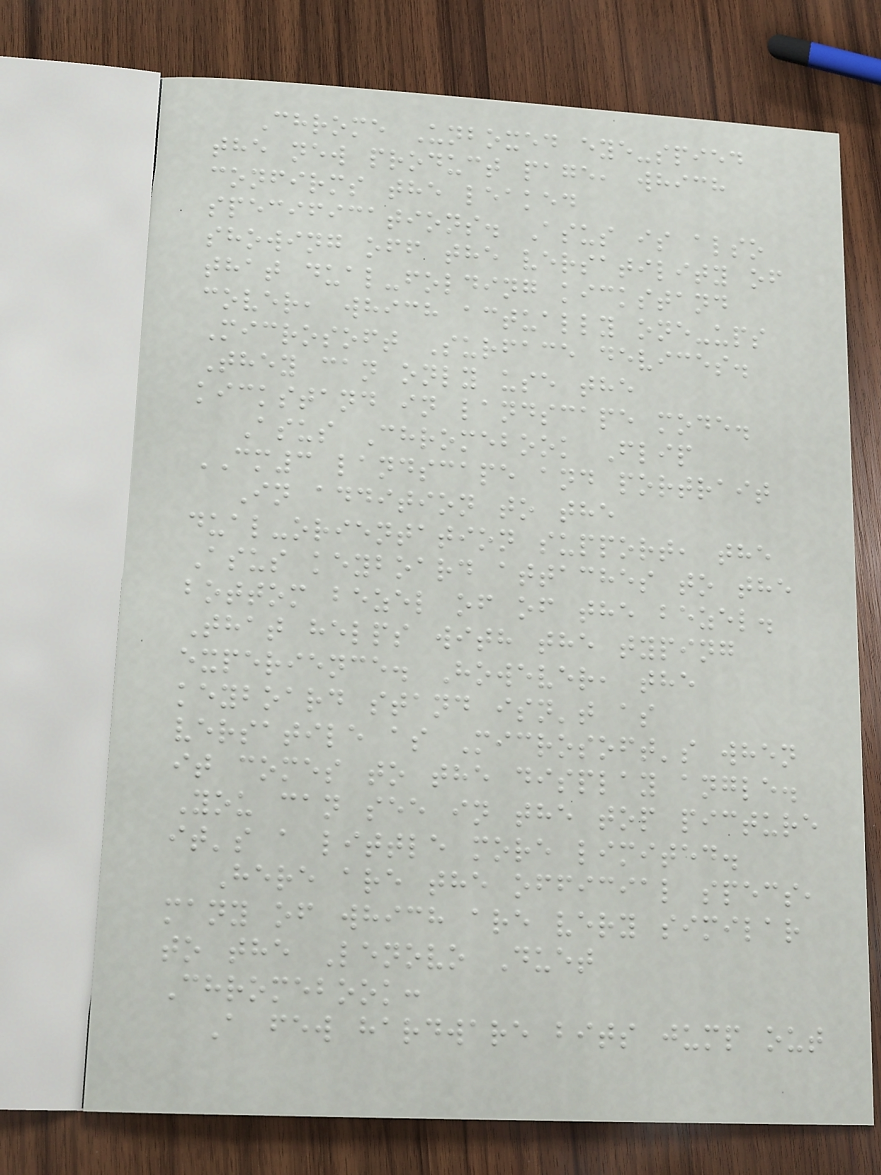Chrome Unboxed eye-spied
the new product page, which
confirms the leaked
specifications. Asus is also
showing off the versatility of
that dual-folding kickstand
cover, which actually one-ups
Microsoft Surface devices.
They can only use the
kickstand in landscape mode.
Asus Chromebook Flip
CM3 landscape and portrait
In addition to the
dual-orientation support, the
Asus keyboard attaches to the
bottom bezel of of the bezel.
That helps with the typing
experience. However, the
keyboard stand isn't as
versatile as Microsoft's when
it comes to the display angle.
You can see in the top picture
it's a little more limited.
Here are the official specs,
many of which are very similar
to the Lenovo Duet
Chromebook:
A few hardware bits jump out
